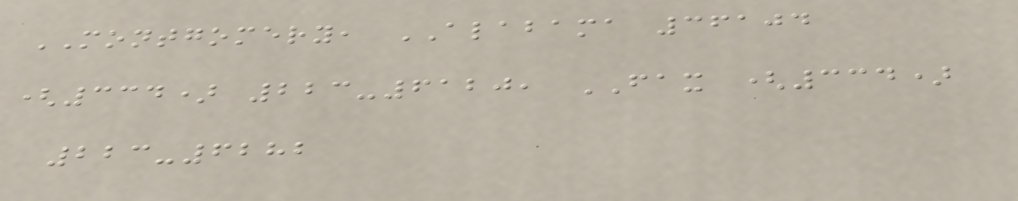MONTGOMERY, ALABAMA 36104
(334) 223-6120, FAX (334)
223-6282
